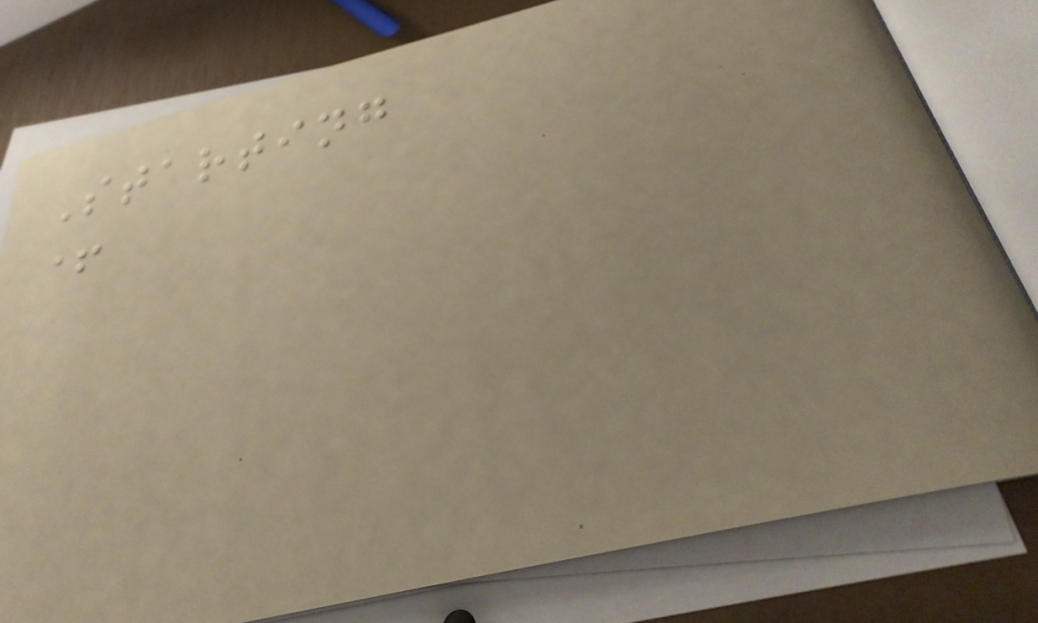Starting
+
